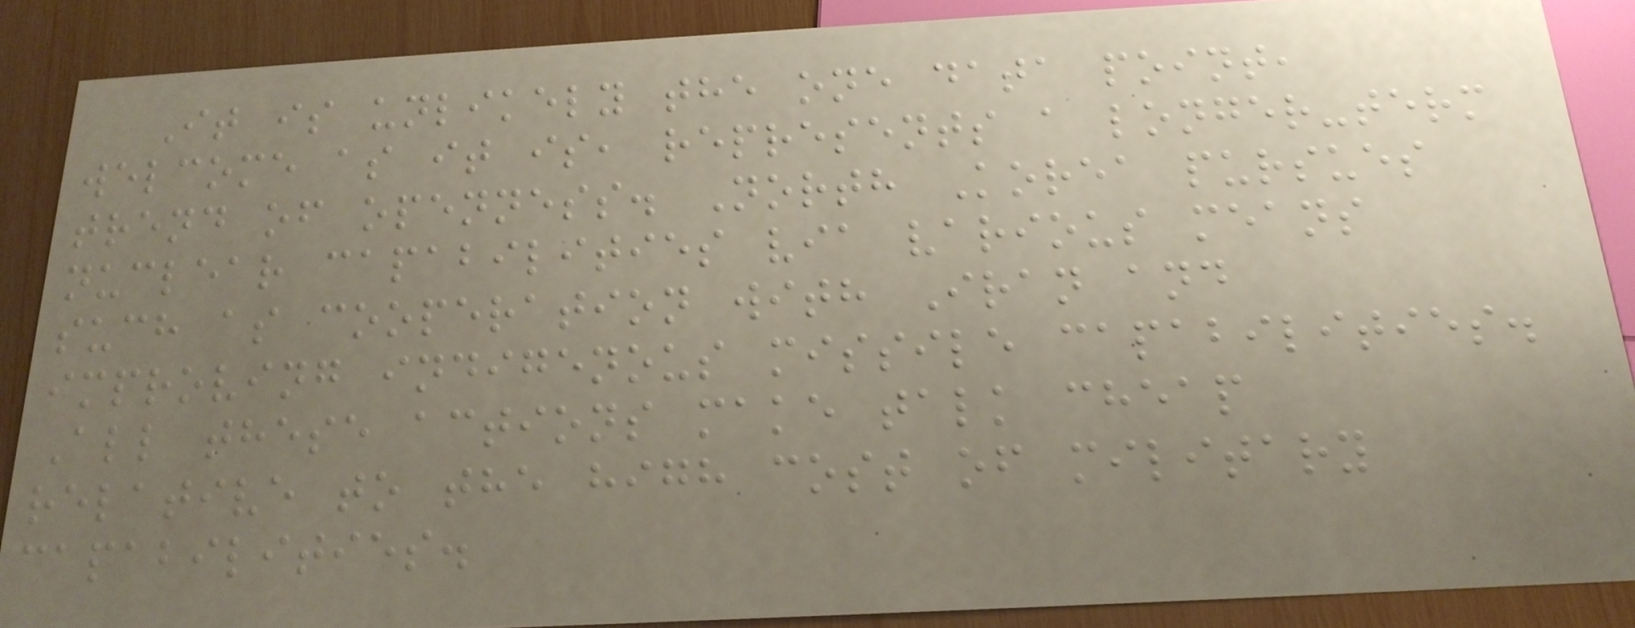It is unlikely the one data point,
welcome as it is, represents a longer-term
trend of openness. North Korea pursues
nuclear capabilities via various means
such as cooperation with Iran and
improving indigenous missile capabilities.
All these actions make talk cheap
relative to the high cost of military
capabilities.
